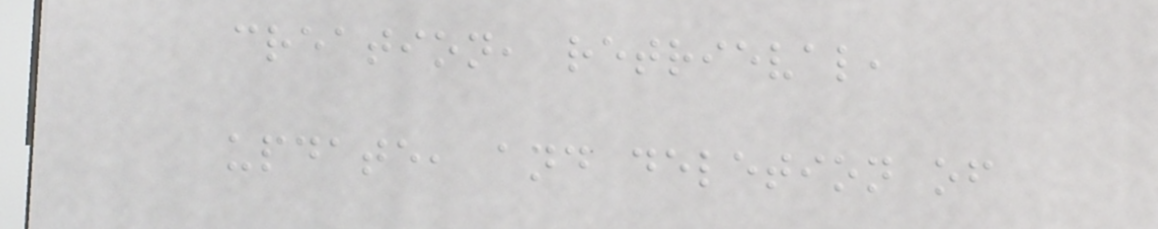creation, retrieval,
update, and deletion of
